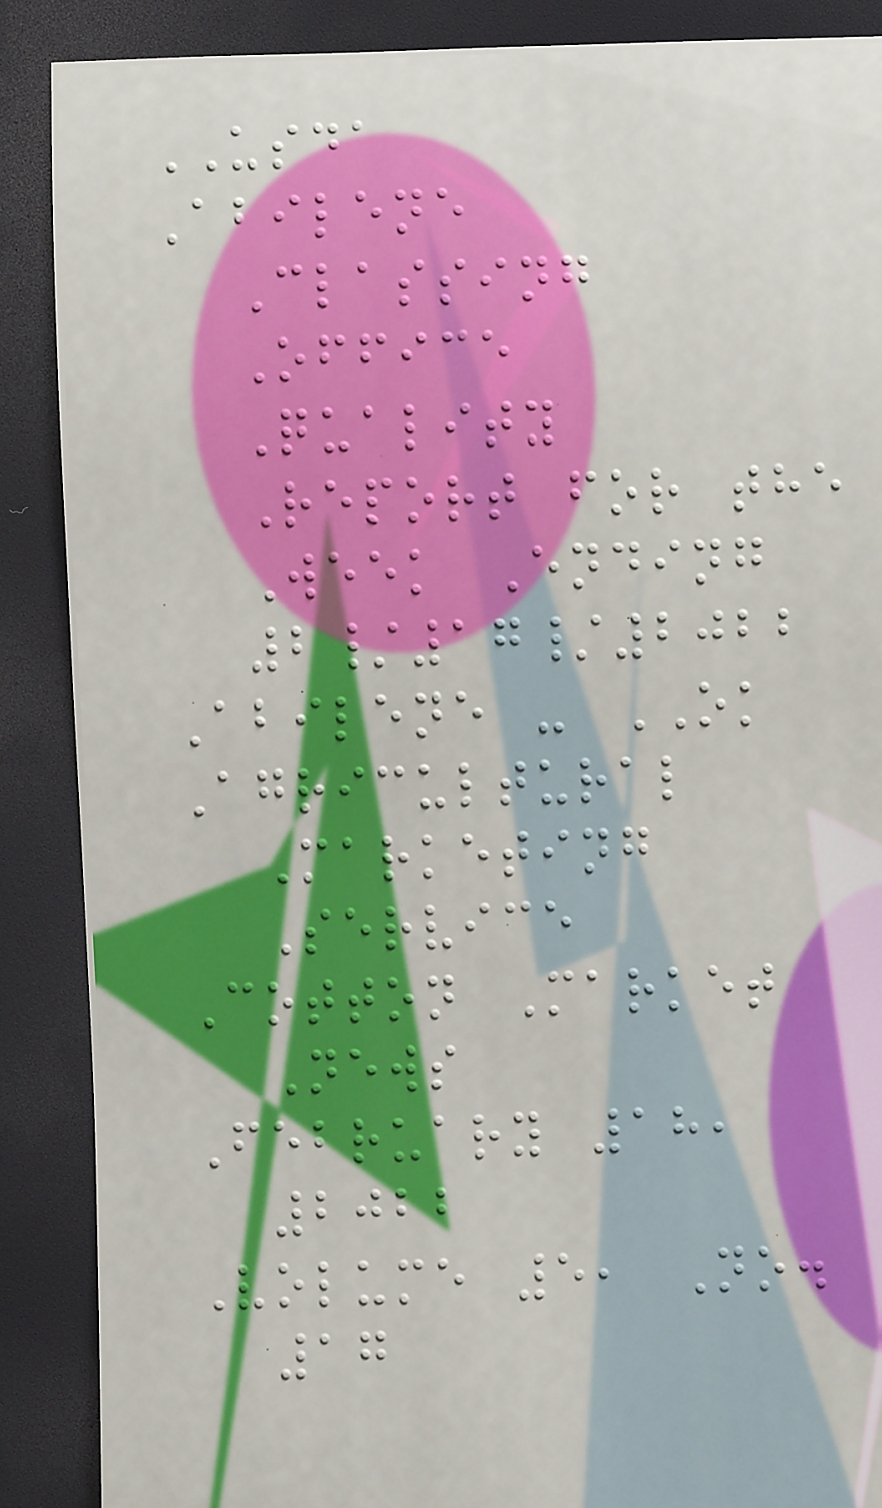USDA
Abilene
Classing
Office
Quality
Report for the
Week Ending
2/17/2022
Abilene - OK
Agricultural
Marketing
Service
Cotton Market
News
February 18,
2022
Volume 5, No.
17
